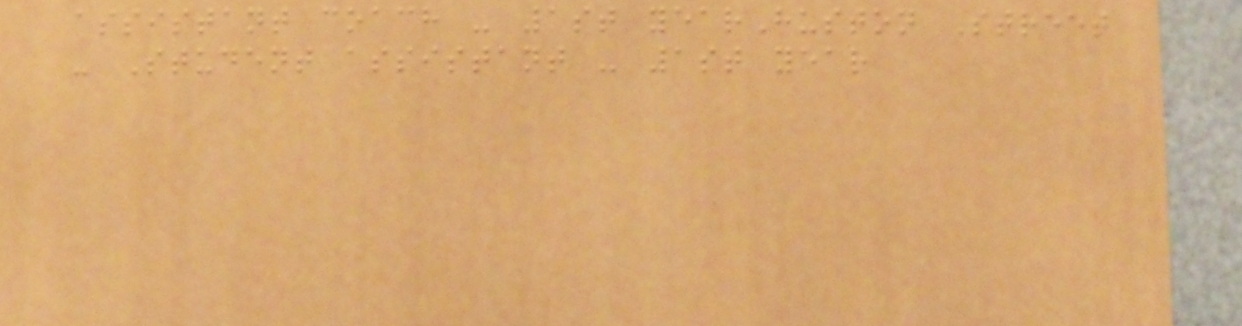assistant coach - 1st yearHuston Street
- Student assistant - 1st year
